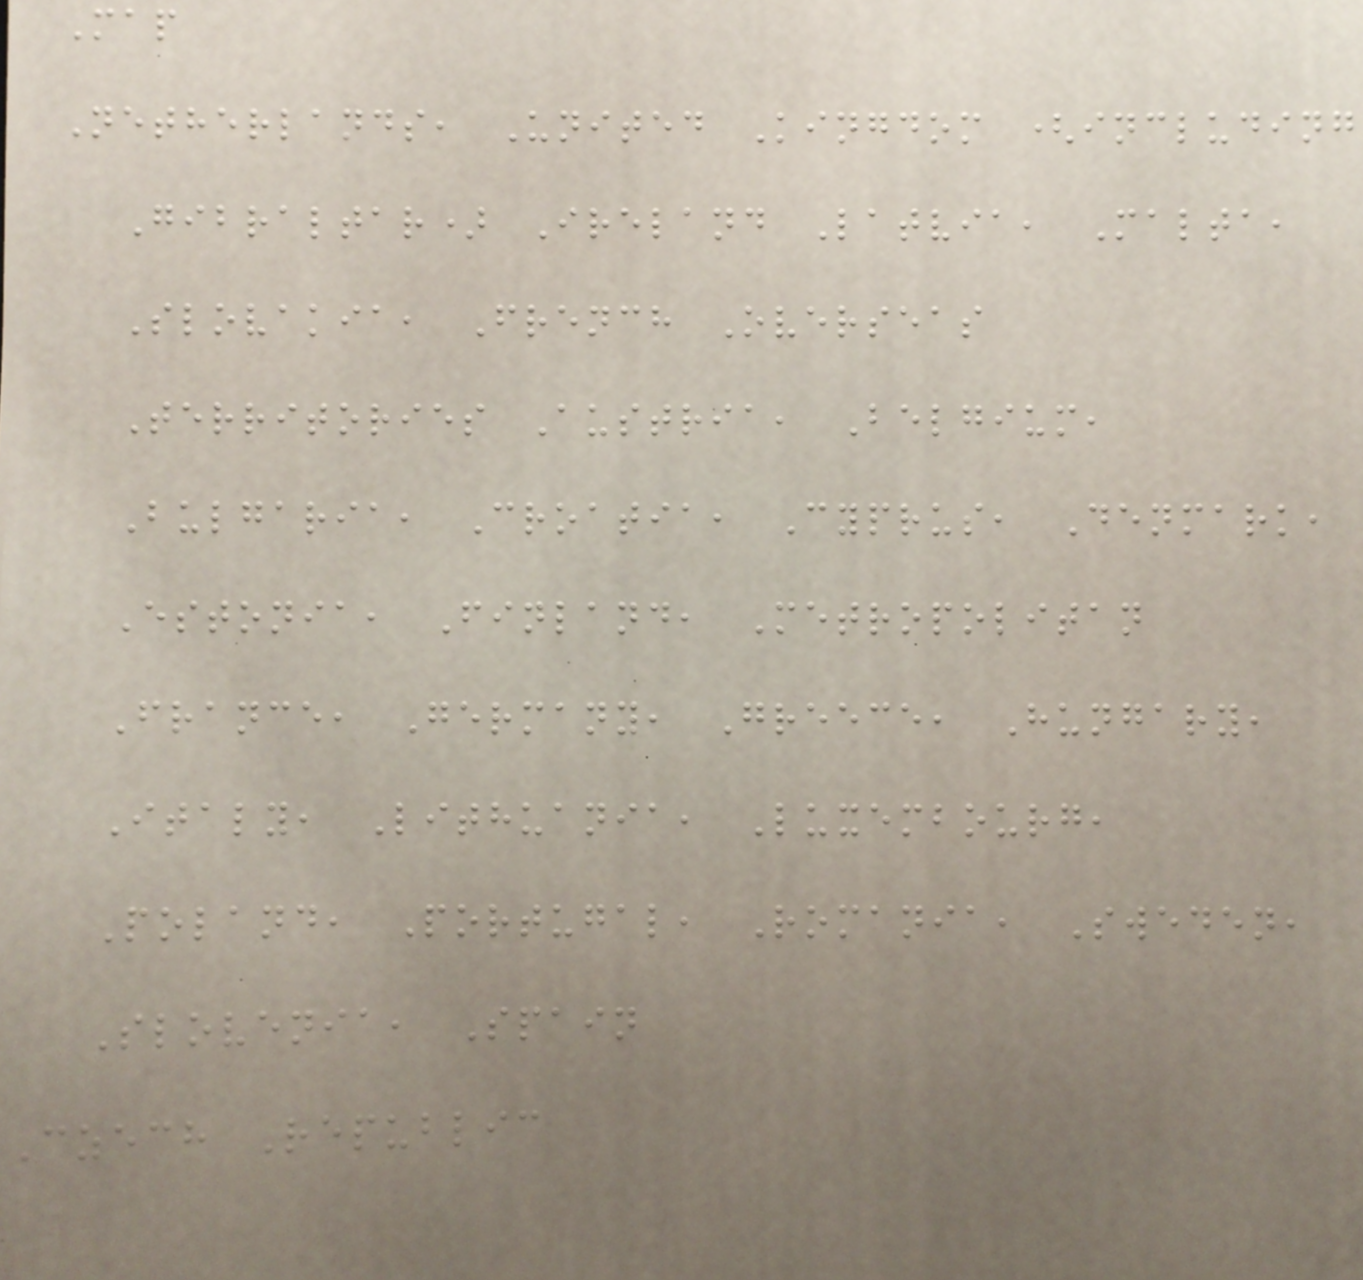Map
Netherlands, United Kingdom (including
Gibraltar) Ireland Latvia, Malta,
Slovakia, French Overseas
Territories Austria, Belgium,
Bulgaria, Croatia, Cyprus, Denmark,
Estonia, Finland, Metropolitan
France, Germany, Greece, Hungary,
Italy, Lithuania, Luxembourg,
Poland, Portugal, Romania, Sweden,
Slovenia, Spain
Czech Republic
